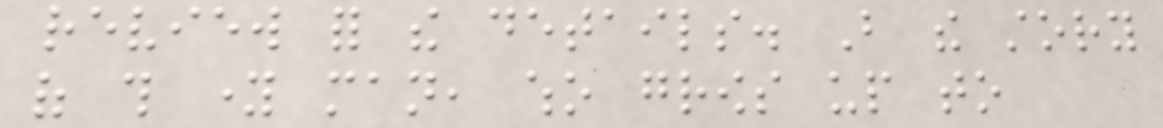review for the details. But the story
of this young man, who grows up to
